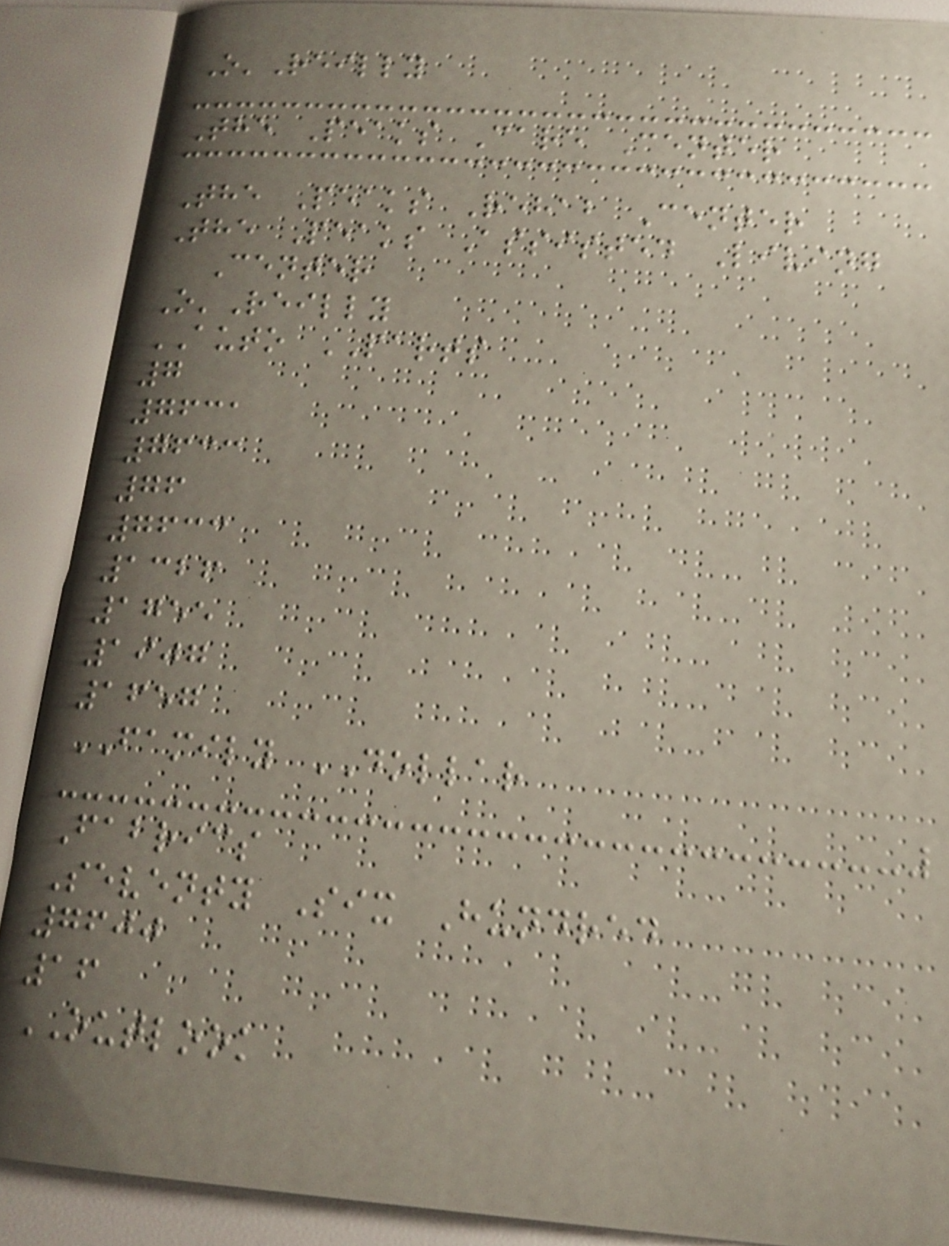O'Reilly
The Peaks Care Center
The Peaks Rehab Center
The Peaks Assisted Living
Center
O'Reilly
AUTO PARTS
7
7631
7633
76
7633
1326
1755
1907
1657
FAMILY DOLLAR
Fabrics
Seventy Six Hundred
7600
16
OUTLOOK
